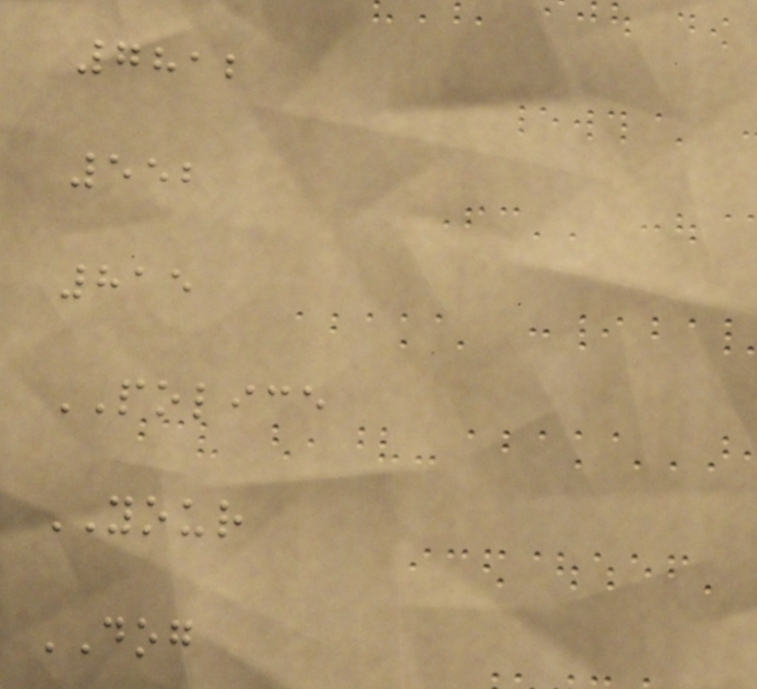7812
552
815
POLICE
YOUR
DOG
